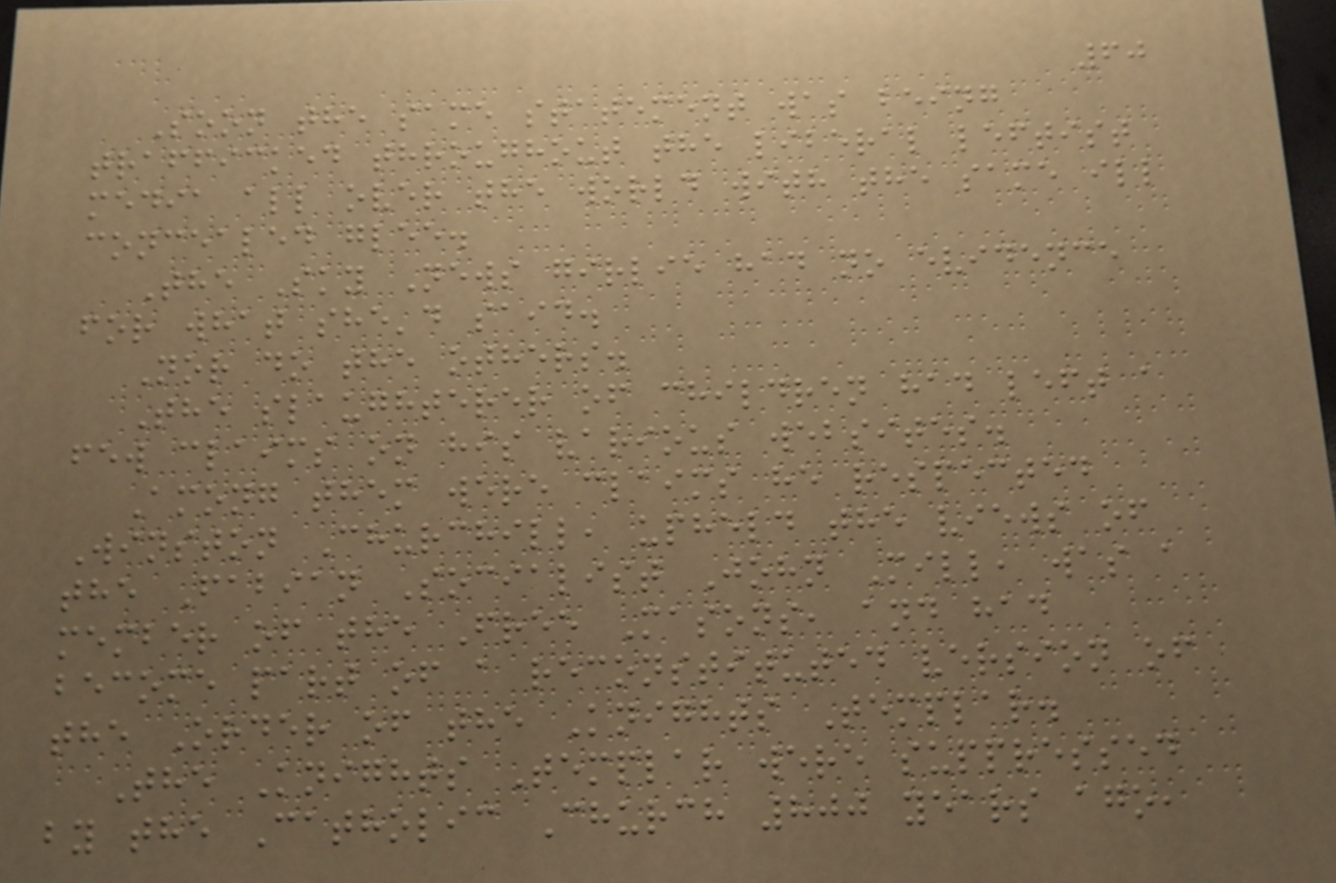60
Soon the same statement was being
trafficked throughout the liberal leftist
media all over the world with the same ill
concealed glee.
The Sky News girlie had no evidence
for what she'd said.
Nor do the others.
The slaughterer of children had left a
few claims on his various websites.
Among them were claims he respected
Winston Churchill, upheld the views of
the Fabian Socialist John Mill, was a
member of the Free Masons, and had
become part of a reconstituted version of
the Order of the Knights Templar.
The Knights Templar were suppressed
by the Catholic Church 800 years ago,
